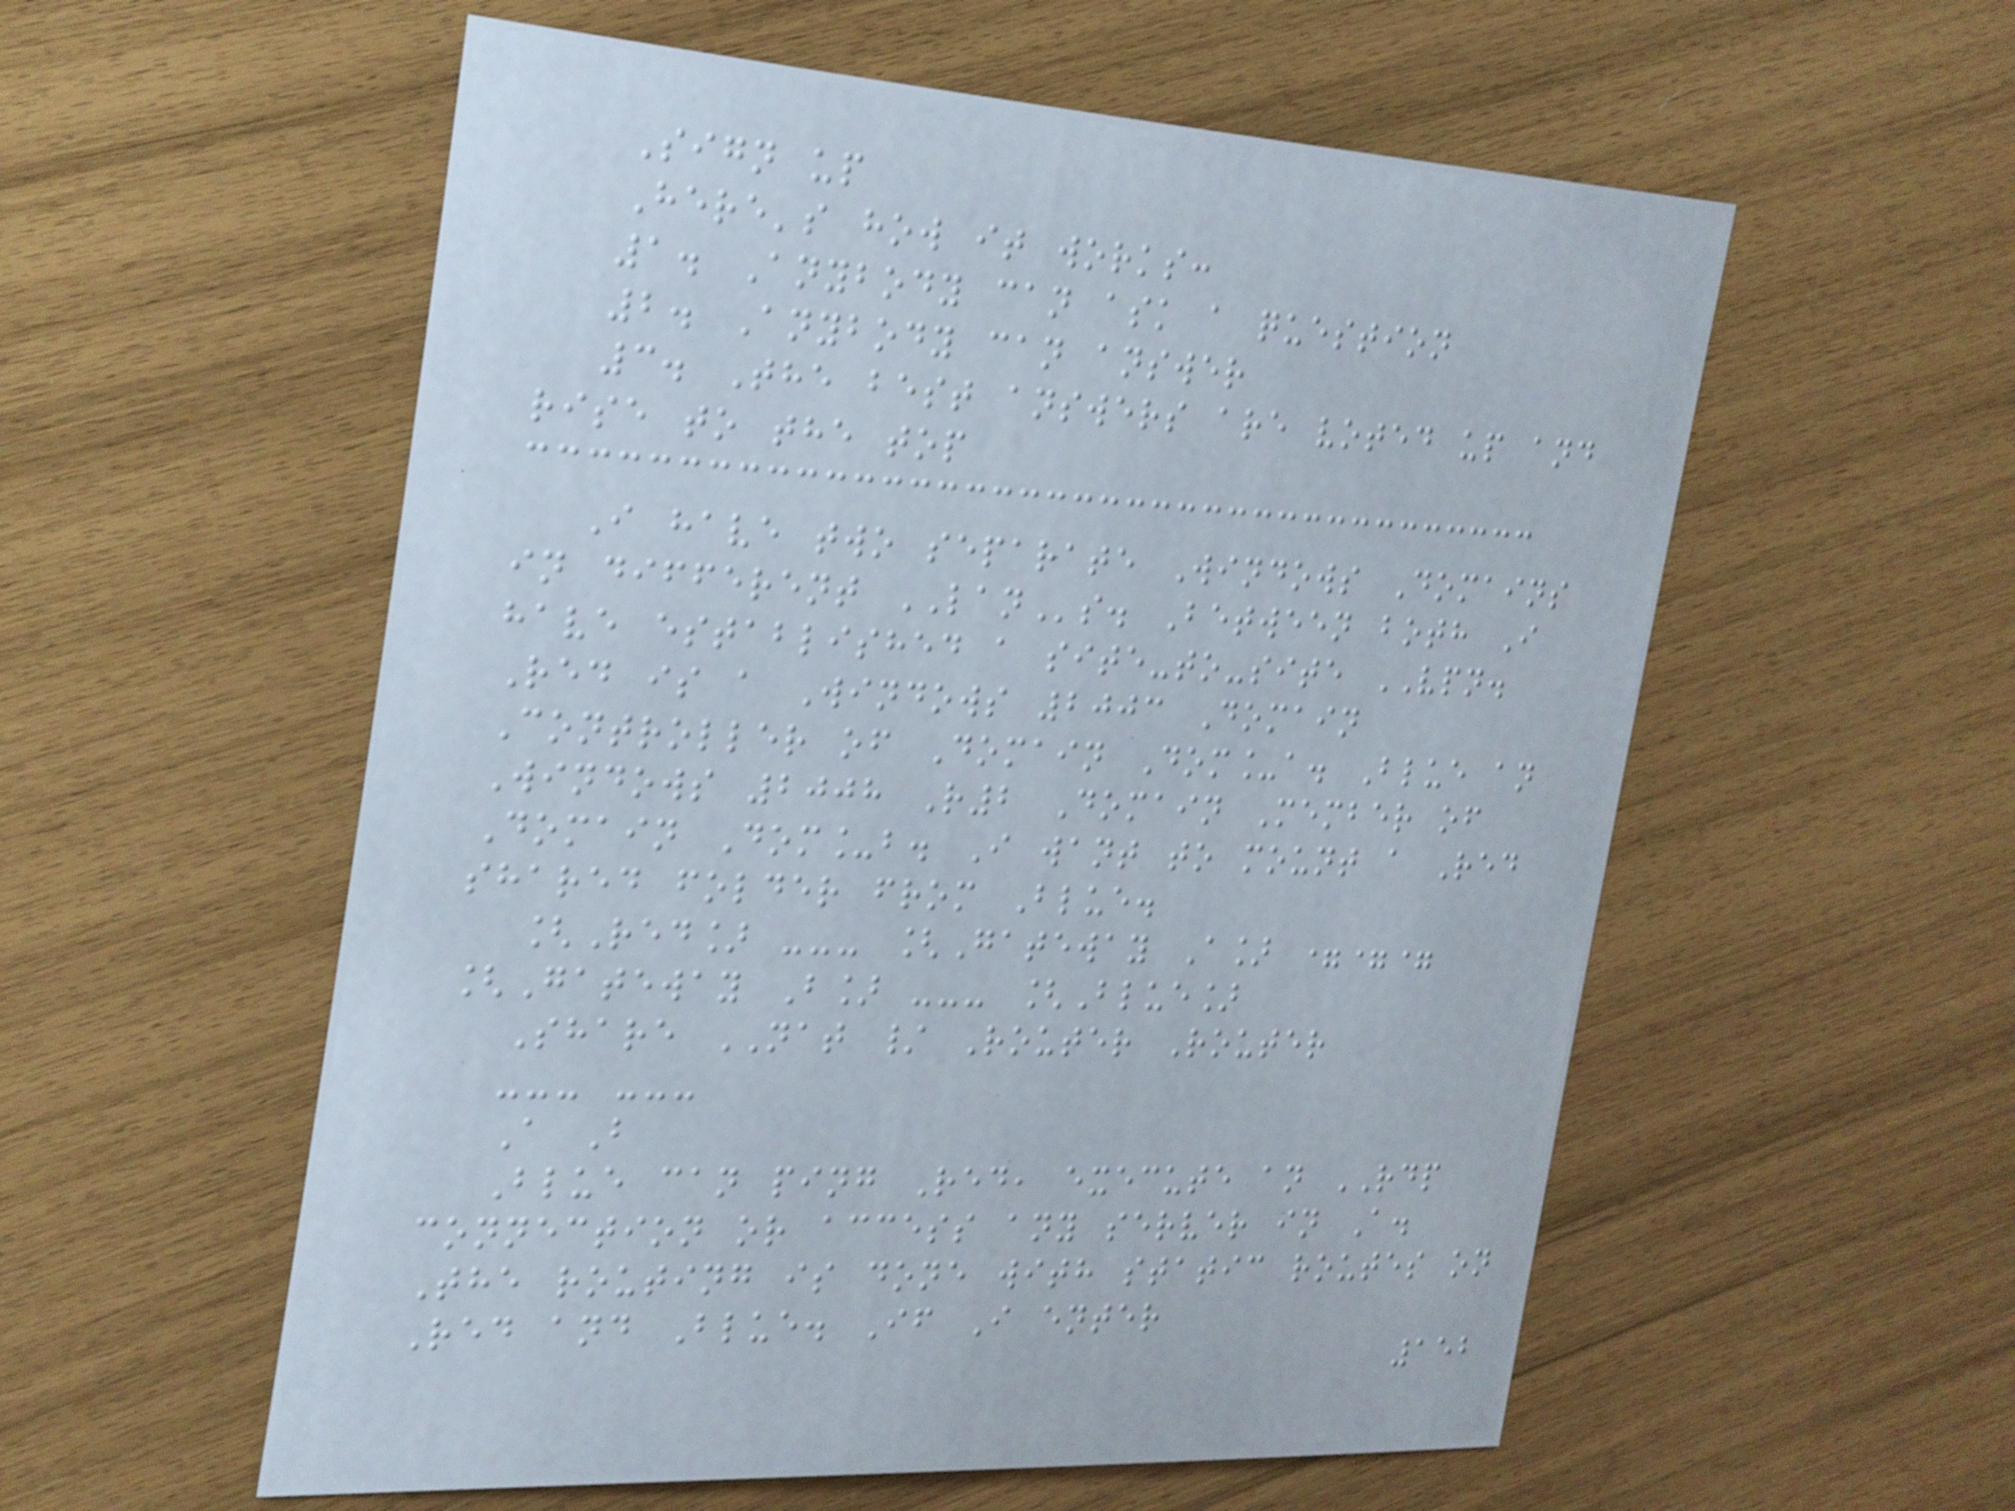Sign up
Here's how it works:
1. Anybody can ask a question
2. Anybody can answer
3. The best answers are voted up and
rise to the top
I have two separate Windows Domains
in different LANs. Between both I
have established a site-to-site VPN.
Red is a Windows 2003 Domain
Controller of Domain Dom_a. Blue an
Windows 2008 R2 Domain Member of
Domain Dom_b. I want to mount a Red
shared folder from Blue.
[Red] --- [Gateway A] ===
[Gateway B] --- [Blue]
Share NAT / Router Router
--- ---
A B
Blue can ping Red, execute an RDP
connection or access any server in A.
The routing is done with static routes on
Red and Blue. If I enter
152
